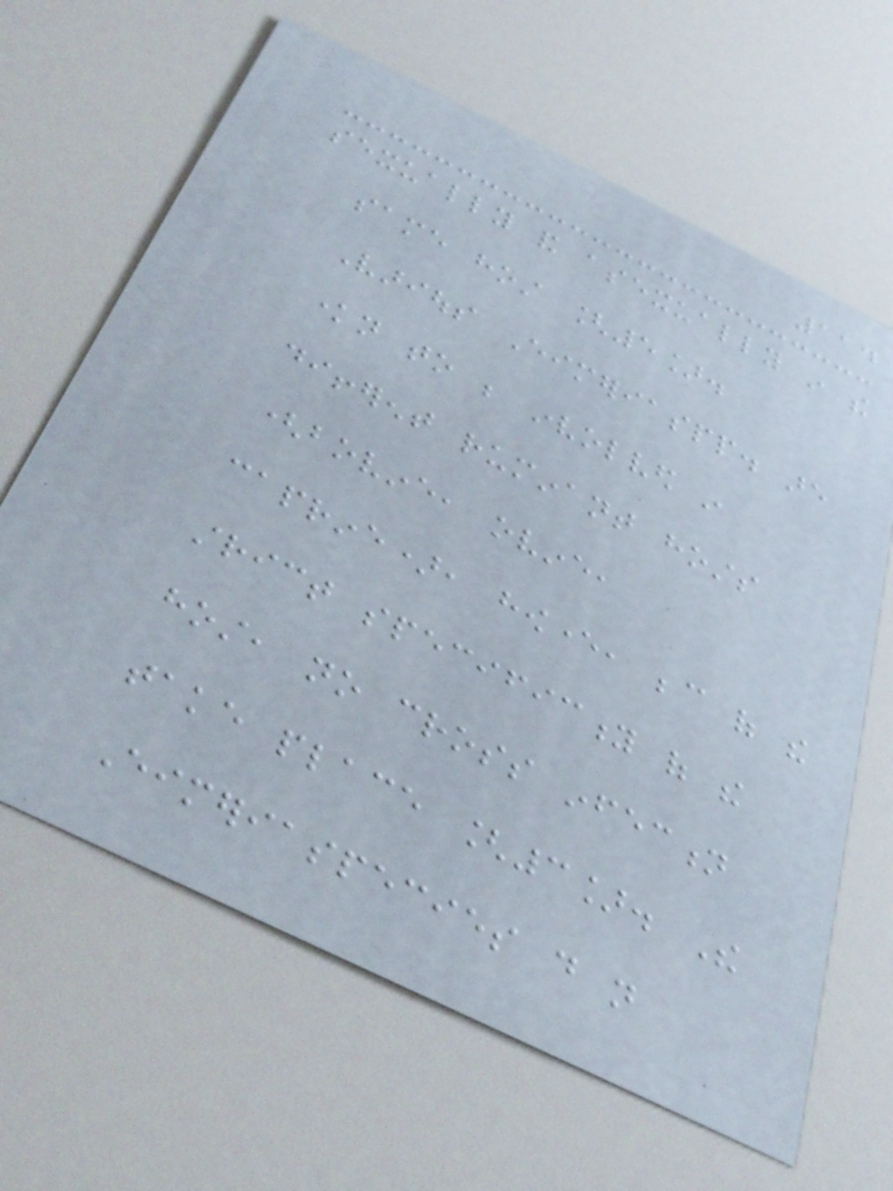114
sexually and asexually in the
same host [5].
Various Eimeriaspp. are
known to be involved in
different ruminant hosts
(bovine, ovine,
caprine), however, because of the
strict specificity of the
host, no cross infection
take place [3]. The
Eimeriaspecies do not
